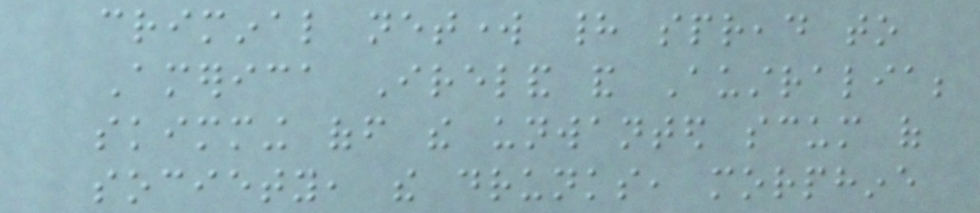criminal network had spread to
America Ireland and Australia;
skimming off the unwanted scum of
society, the drunks, morphine
